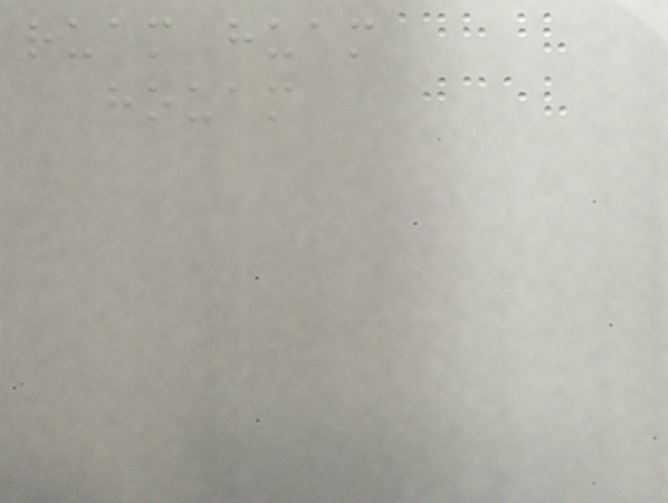ruam huam
houam
